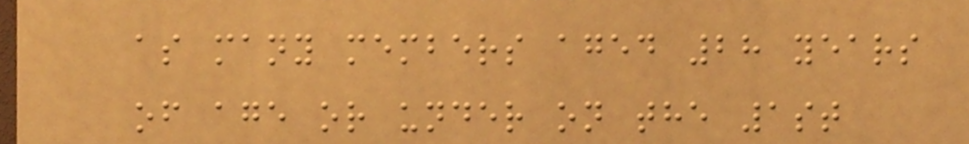as many members aged 28 years
of age or under on the 1st
